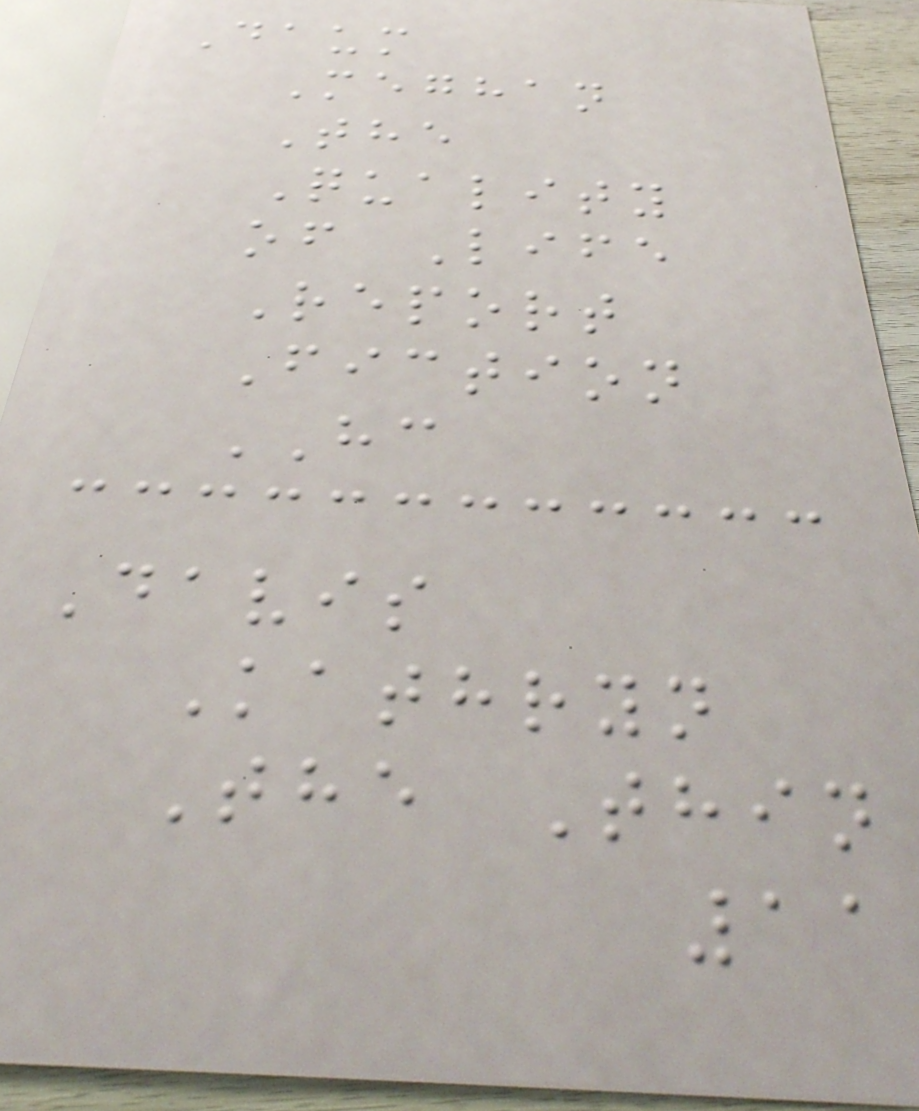Daum
Meghan
The
Quality
of Life
Report
Fiction
HC
Davis
Kathryn
The Thin
11
